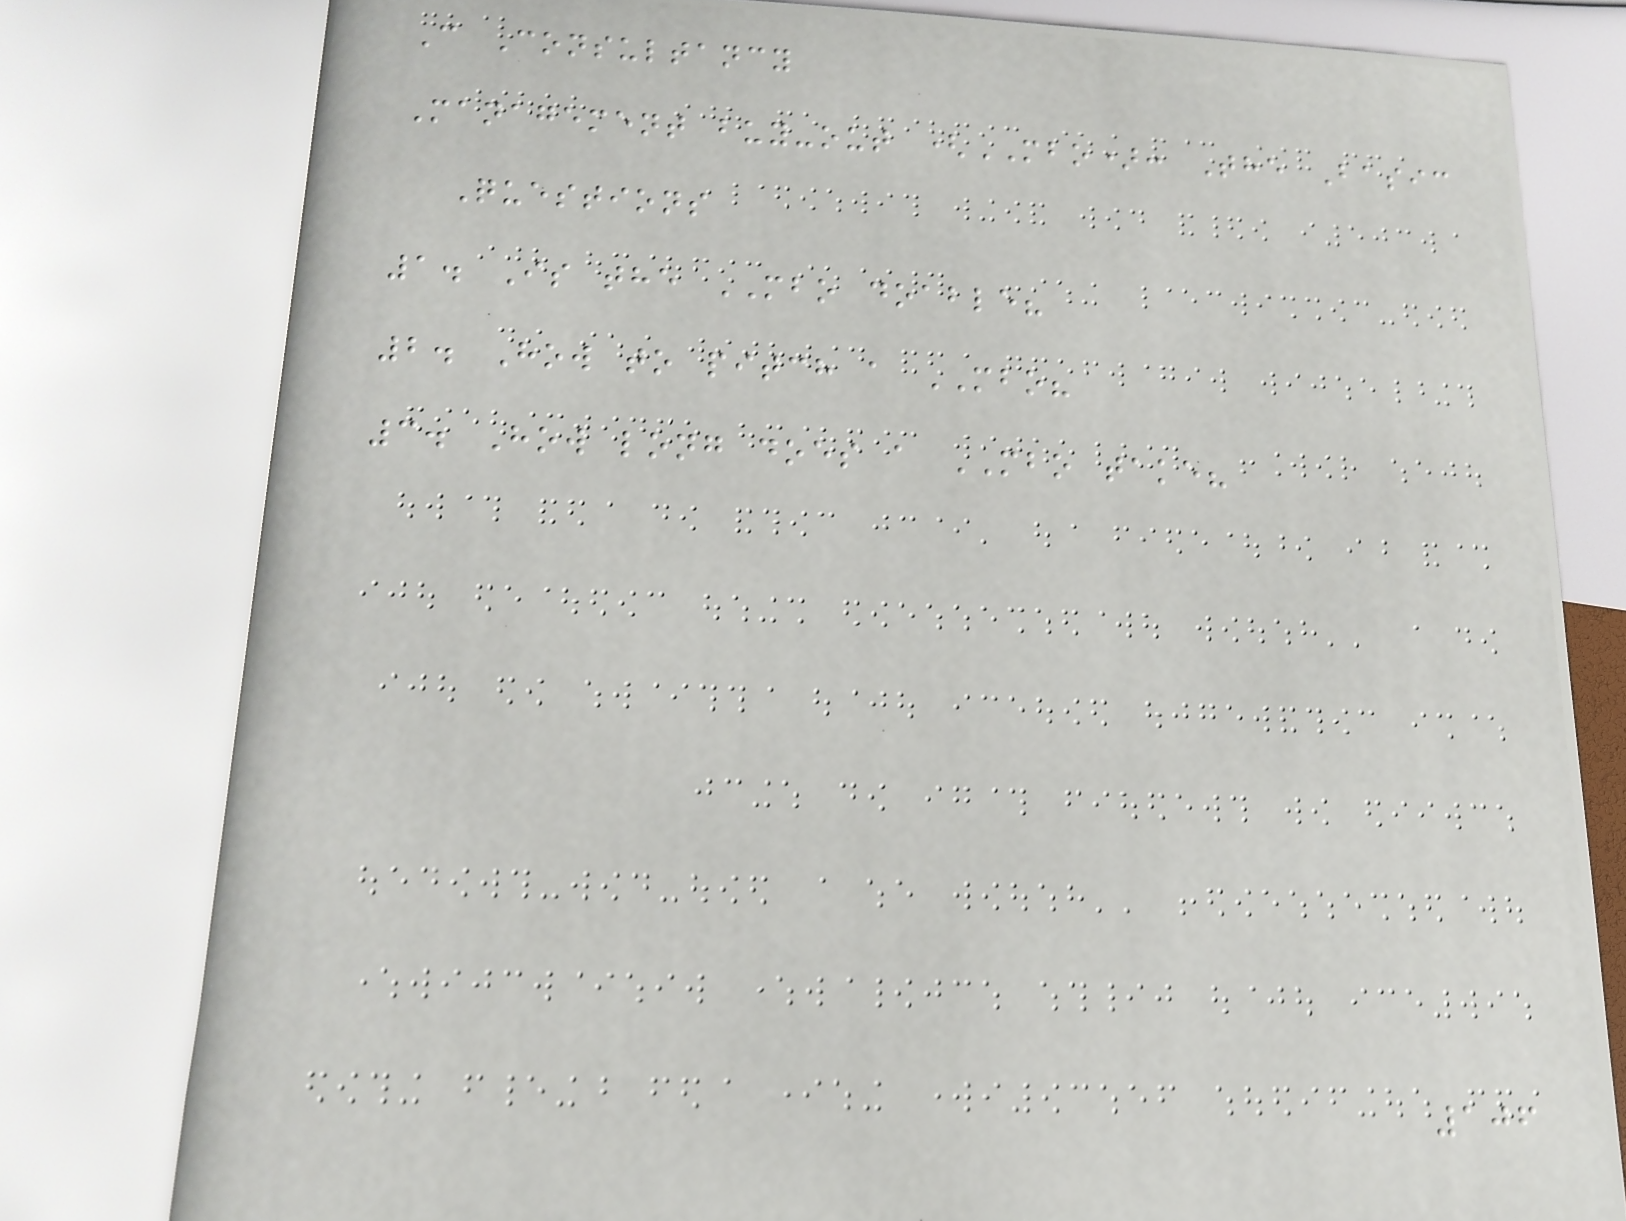C Consultancy
Management buy-out (MBO): The Basic
Questions
1. Is the MBO doable?
2. How to pitch a MBO?
3. How long does a MBO take?
106
